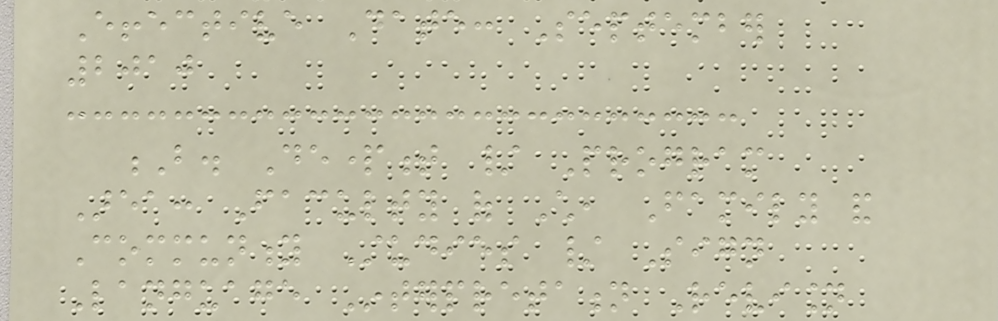Effective Date: September
2010
B. Department / Program
Area: Faculty of Child, Family and
Community Studies / Sign
Language Interpretation Revision
